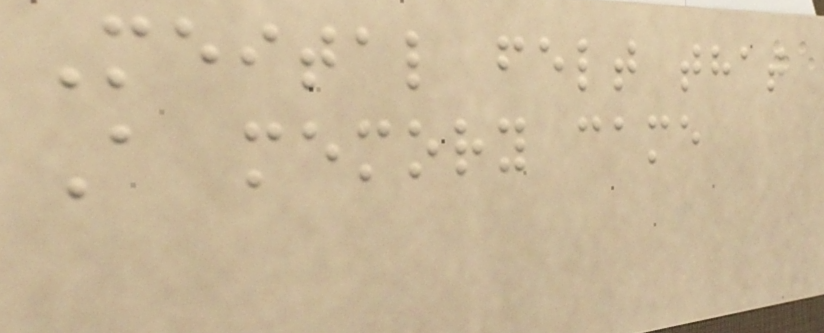Meital felt that
A memory came
